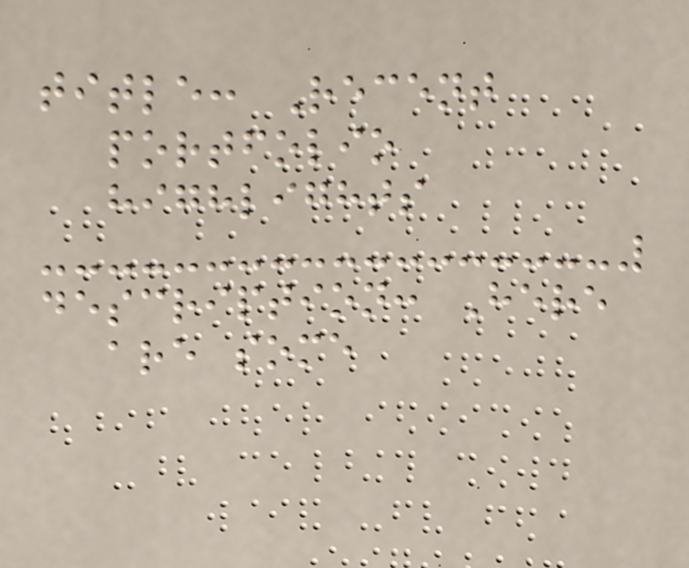title: Recent
portfolio
highlights
description: Here
are some
